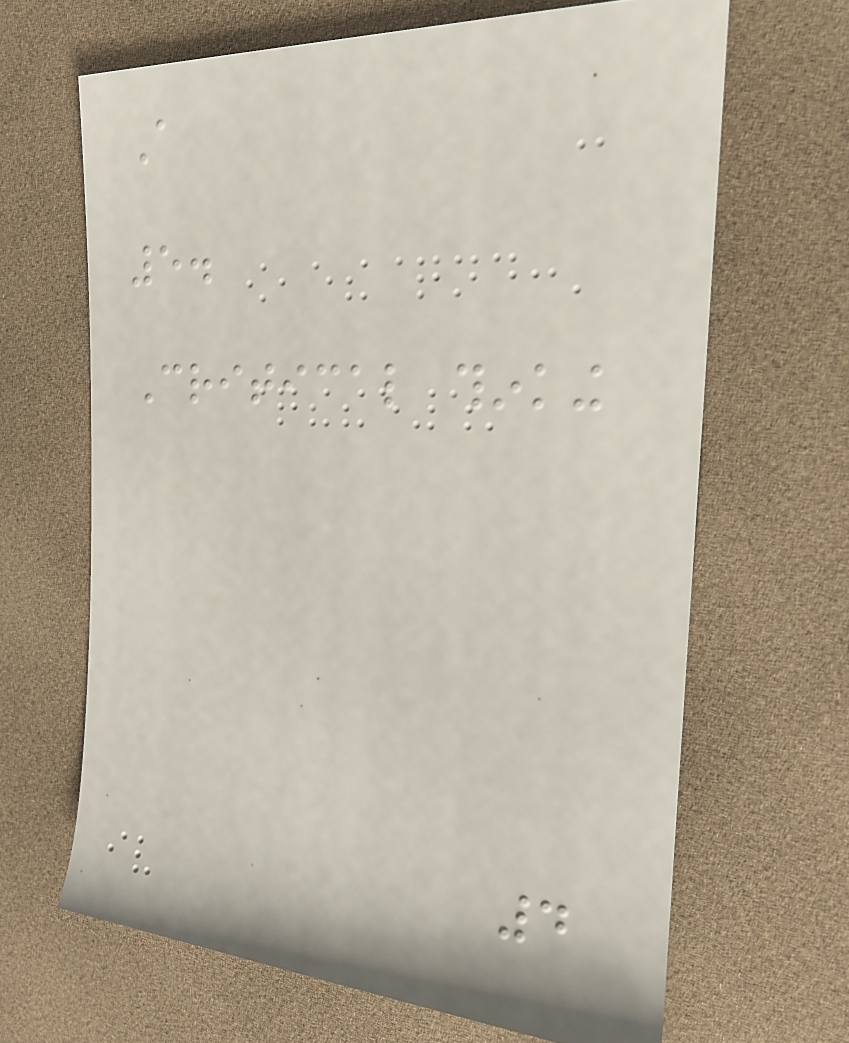A
5.
Critical thinking
4
